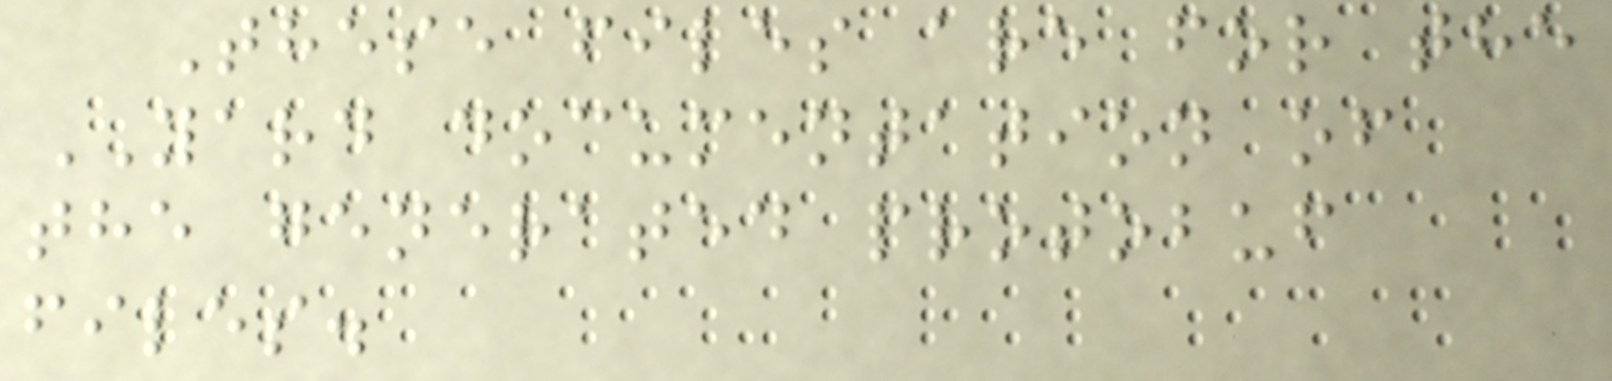These files are for the
YARD documentation of
the generated protobuf
files.
